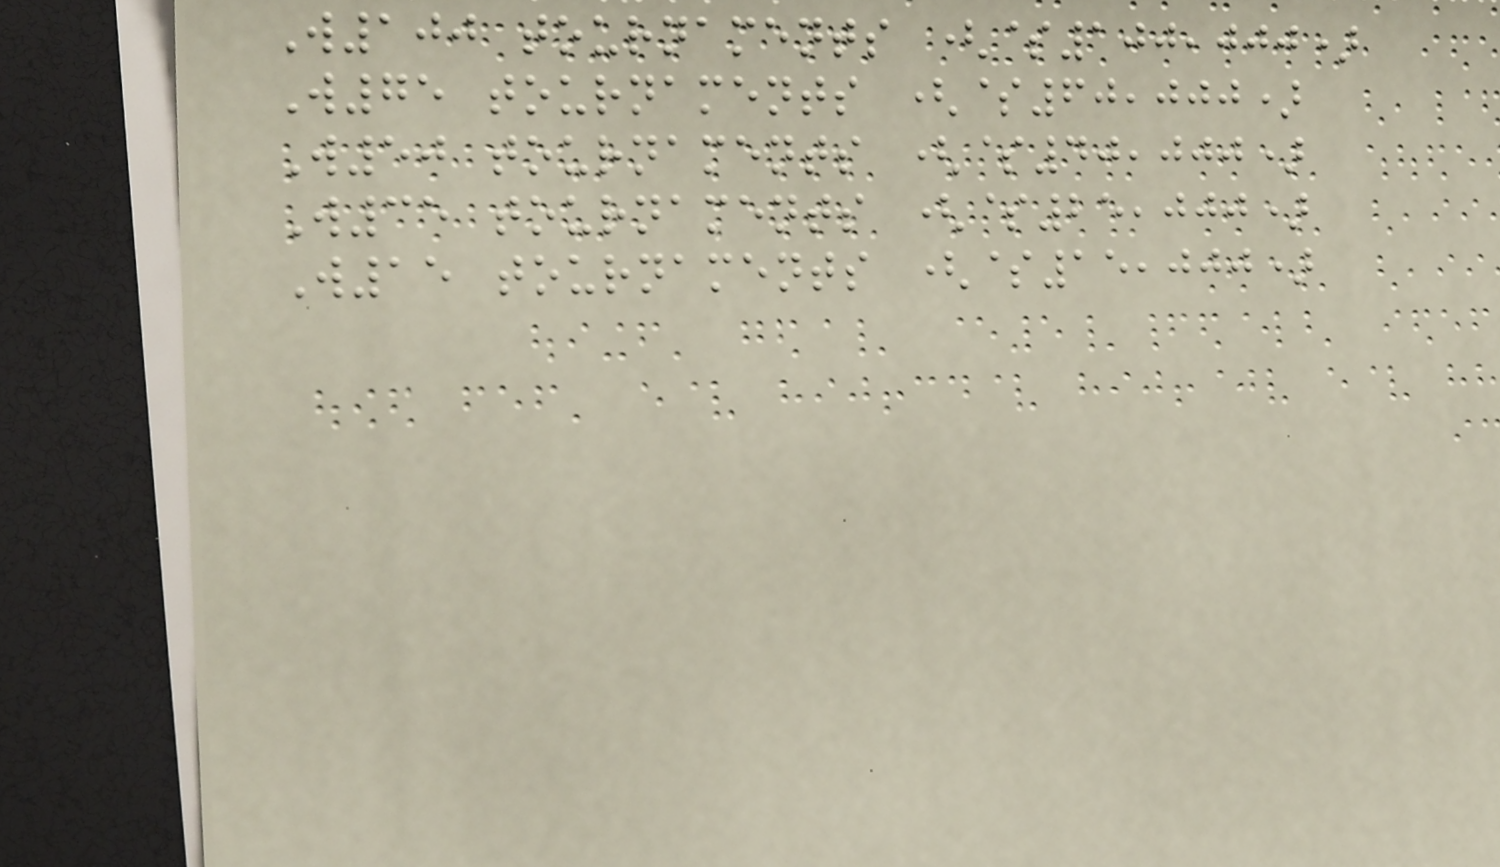W100 tournaments ($100,000)
W75 tournaments ($60,000)
W50 tournaments ($40,000)
W35 tournaments ($25,000)
W15 tournaments ($15,000)
